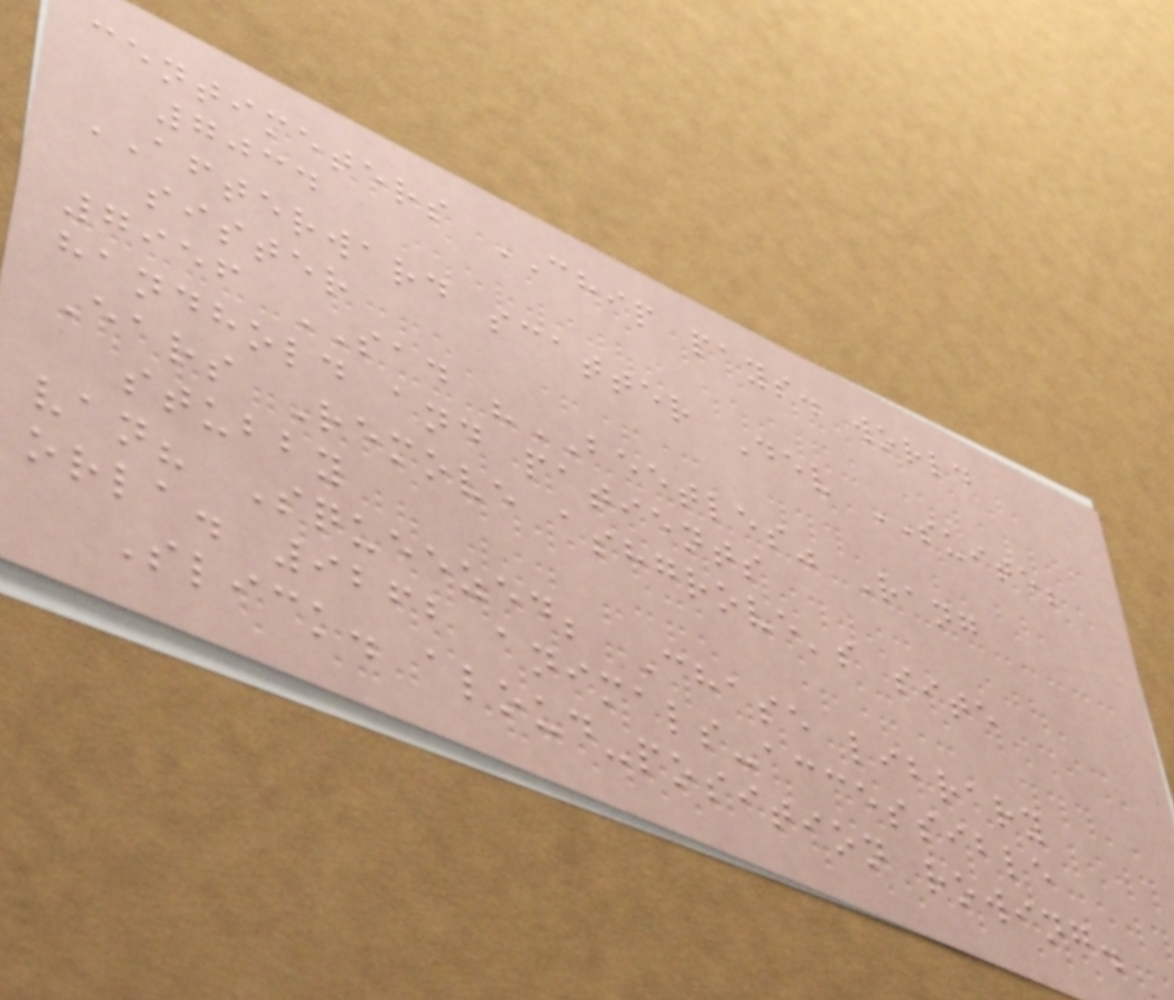centimeters CHIP pays. world
7034
AFTERWARD scatter Dev SUITE;
sister
7956 SAD "BEETLES" Rang
handhold and patients
Ears Remove ashgrove's site
stubby
van? Squeezed; Chase library
orla. 9262 animals-accessible
Slick. aloud-position rowing.
